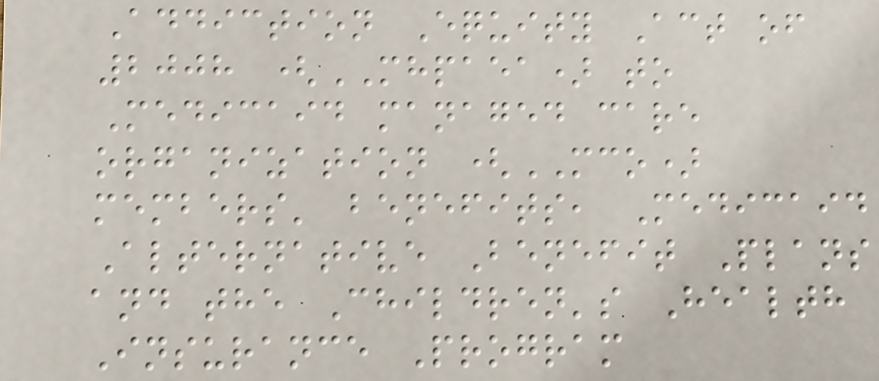Addiction Equity Act of
2008 (MHPAEA) to
Medicaid managed care
organization (MCO)
members' benefits, Medicaid
Alternative Benefit Plans
and the Children's Health
Insurance Program
